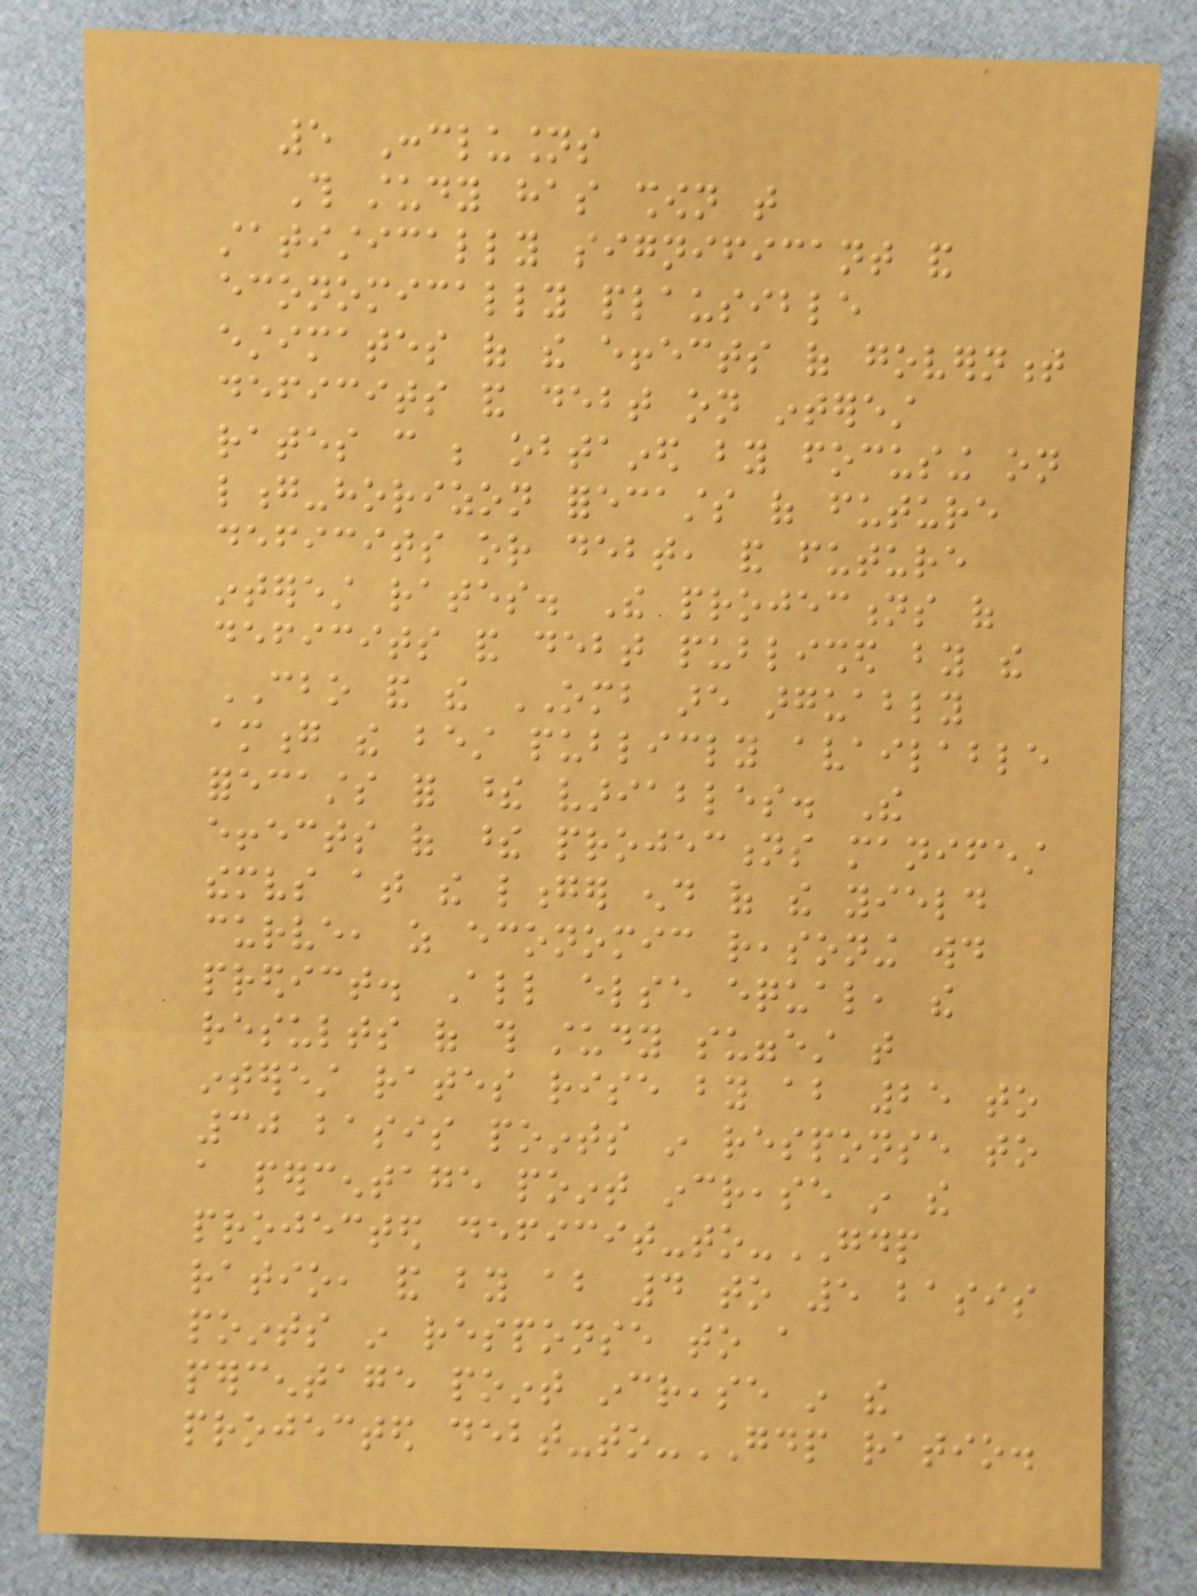5 Conclusions
This study has shown that
statistically significant and
economically plausible
estimates of the effects of government
deficits and debt on interest
rates can be obtained by focusing on
long-horizon forecasts of future
deficits or debt, and future
interest rates. The projections of
deficits and debt published by the
CBO and the OMB are arguably
among the best publicly available
forecasts for these variables. The
effects of these projections manifest
themselves at the longer end of the yield
curve, as economic reasoning would
predict. All else equal, the
results of this study suggest that
interest rates rise by about 25 to
30 basis points in response to
a percentage point increase in the
projected deficit-to-GDP
ratio, and by about 4 to 5 basis
points in response to a
percentage point increase in the
projected debt-to-GDP ratio.
